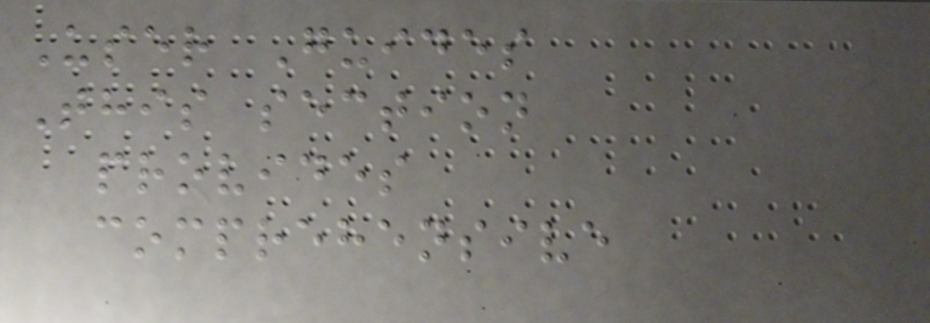User Guides
This section
provides
comprehensive
